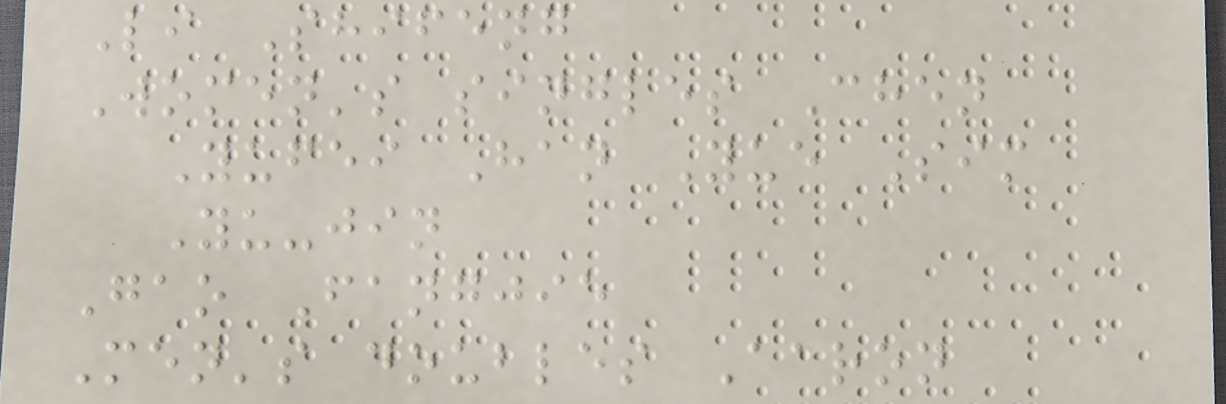Li Shifeng
Women's singles Chen
Yufei Han Yue Sim
Yu-jin
Gao Fangjie
Men's doubles Aaron
